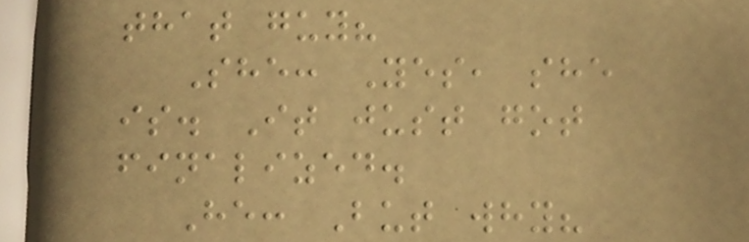that guy?
She: Yes, she
is. It just got
finalized.
He: But why?
